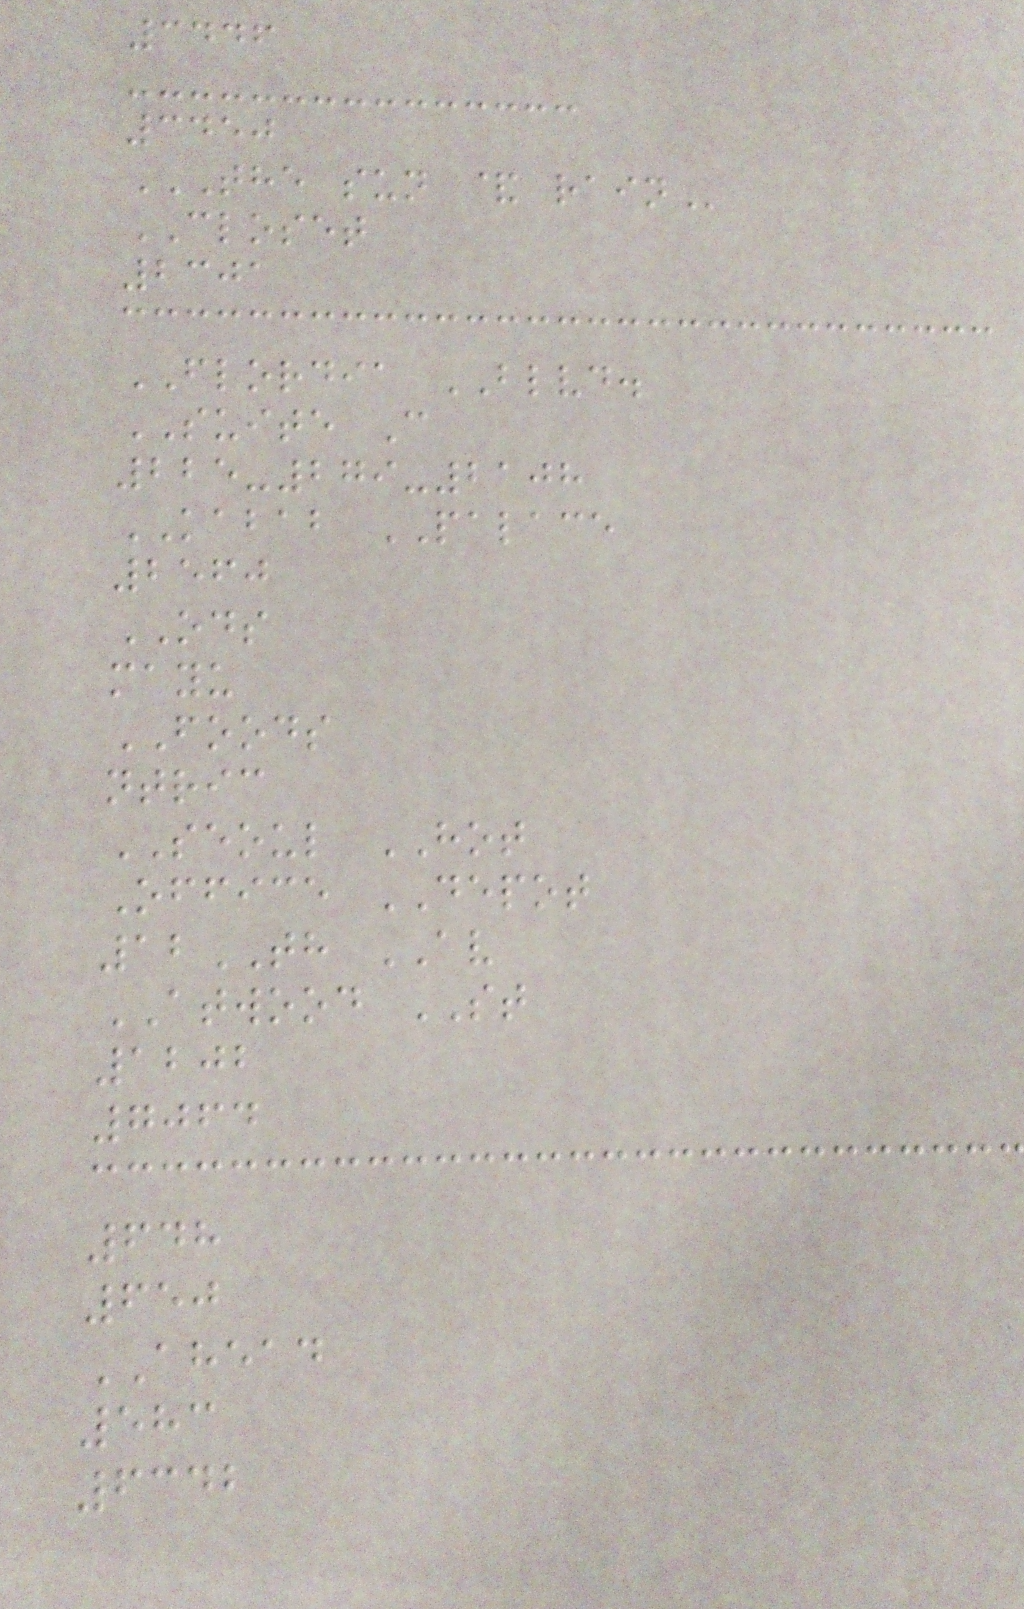3446
3450
THE SUN & RAIN
CLOSET
2301
FLORDIA BLVD.
SUITE C
225-279-2108
KABAB PALACE
2560
ODS
mayu
FOODS
ntric
SEOUL HOT
Office DEPOT
12TH AV
ATWOOD ST
1202
7064
648
650
AHEAD
583
6342
